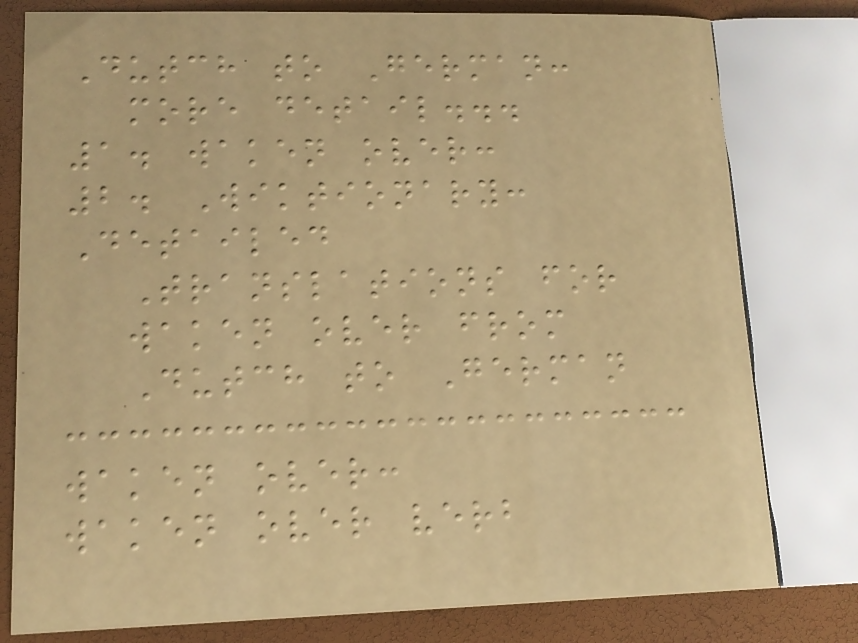Dutch to German:
more detail...
1. waken over:
2. Wiktionary:
Detailed
Translations for
waken over from
Dutch to German
waken over:
waken over verb
